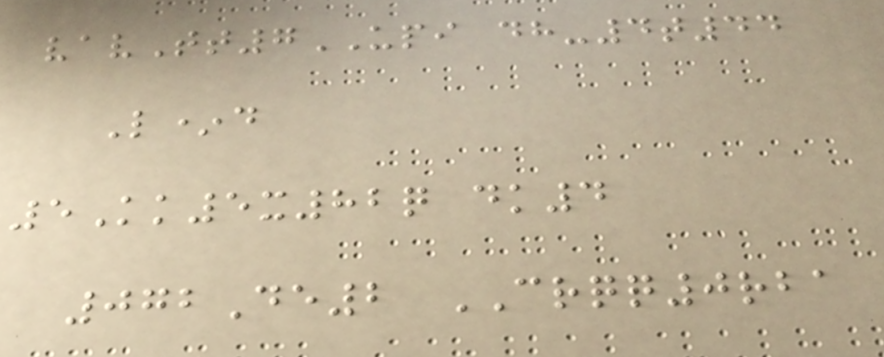vavTt7UPI dh-4t44
L*d
5Kk5x82q dk4
072De2 CRQQ0rba
